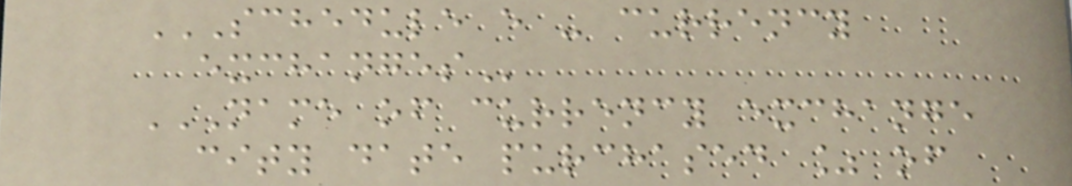SCHEDULE E - CURRENCY
EXCHANGES
NAME OF CURRENCY EXCHANGE
CITY DATE PURCHASED % OF
